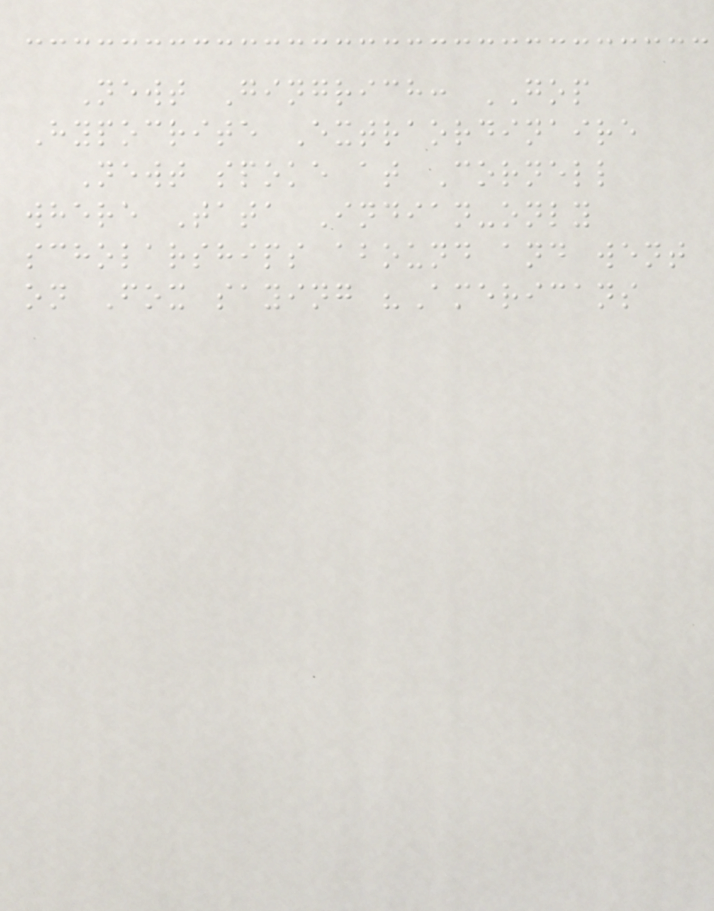Newt Gingrich: GOP
Hypocrite Extraordinaire
Newt spoke at Cornell
where Tata Indian-only
scholarships abound and went
on Fox saying "Americans
